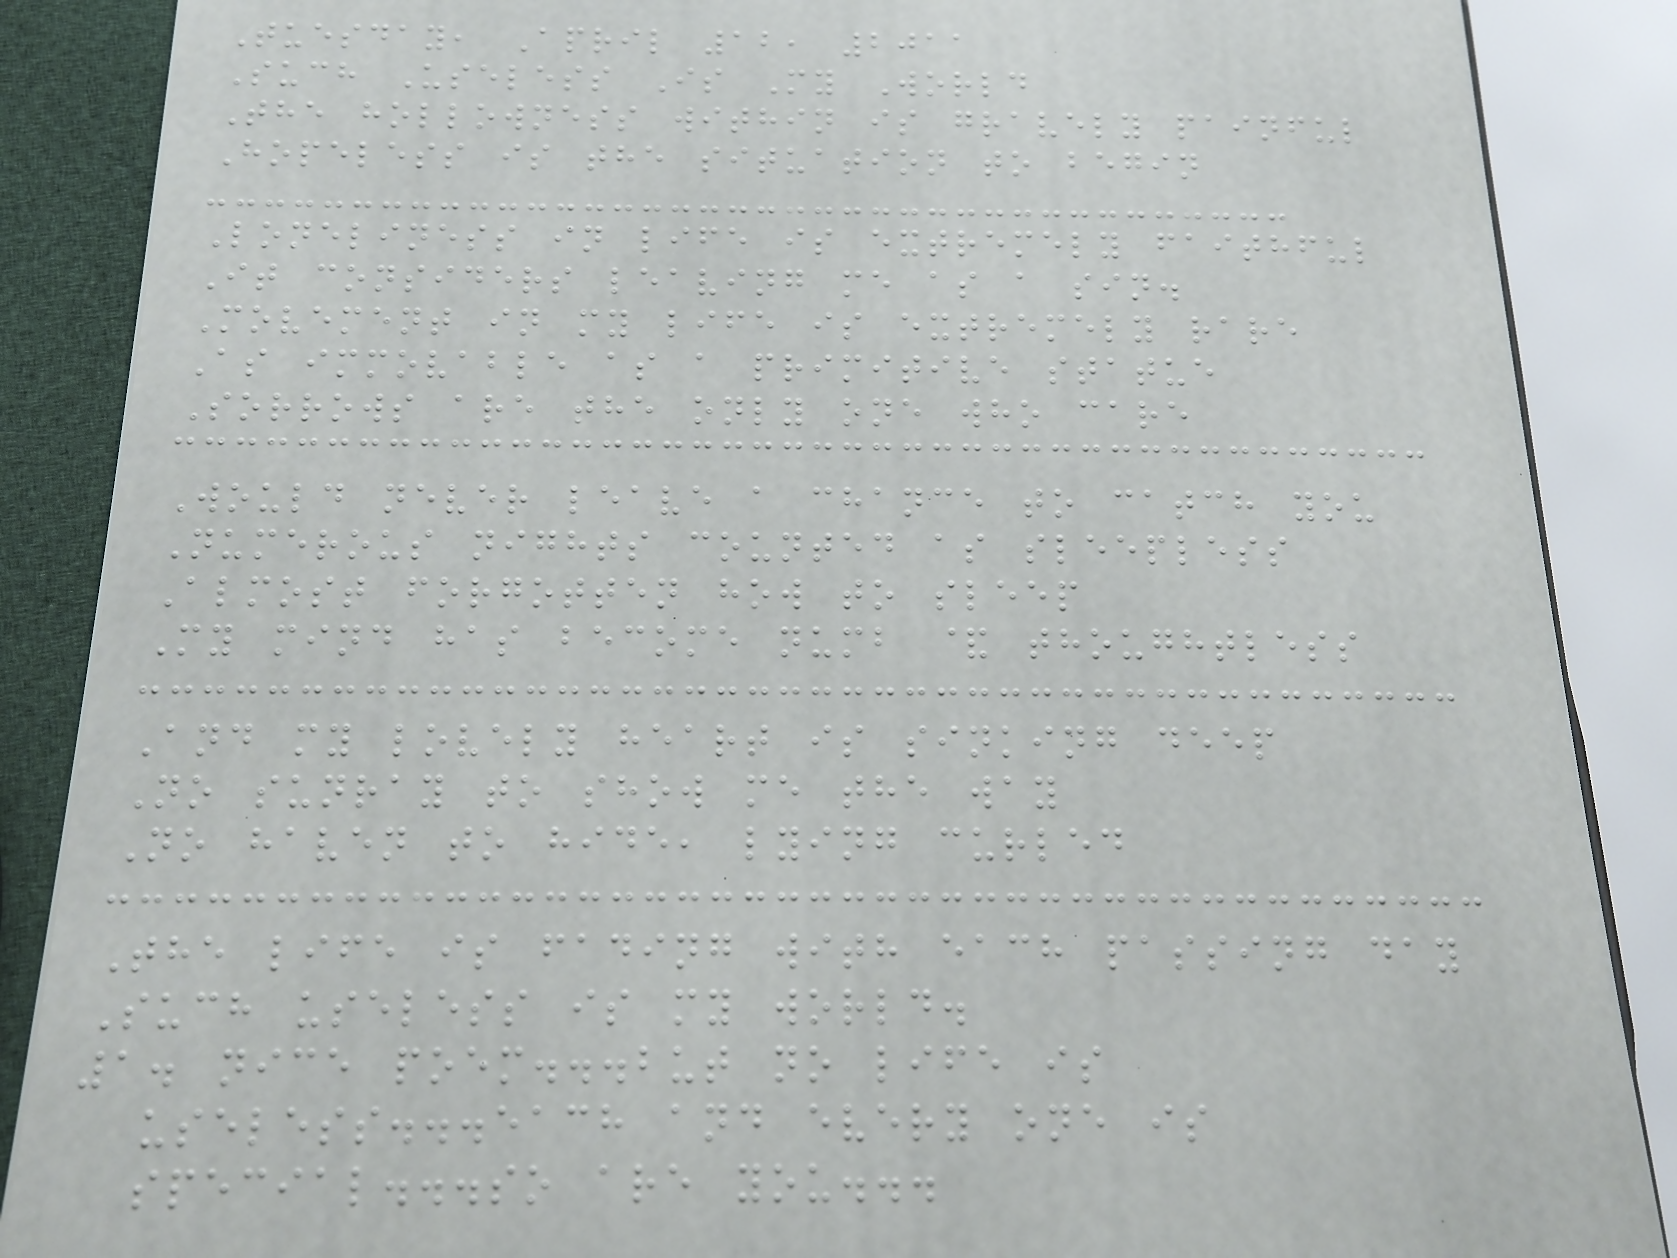Tuesday, April 12, 2011
Such Useless Is My World
The hollowness within is gravely painful
Hopeless is the situation to begin
Loneliness in life is extremely faithful
It considers leaving me as a sin.
Movement in my life is extremely rare
As immovable as a primitive statue
Sorrows are the only one who care
Would never leave a chance to catch you
Numerous nights counted as sleepless
Almost forgotten how to sleep
My mind has become numb & thoughtless
And my lovely heart is sinking deep
No sunray to show me the way
No haven to hide, lying curled
The life is fading with each passing day
Such useless is my world.
1. nice poem...but no life is
useless...each and every one is
special...so are you...
